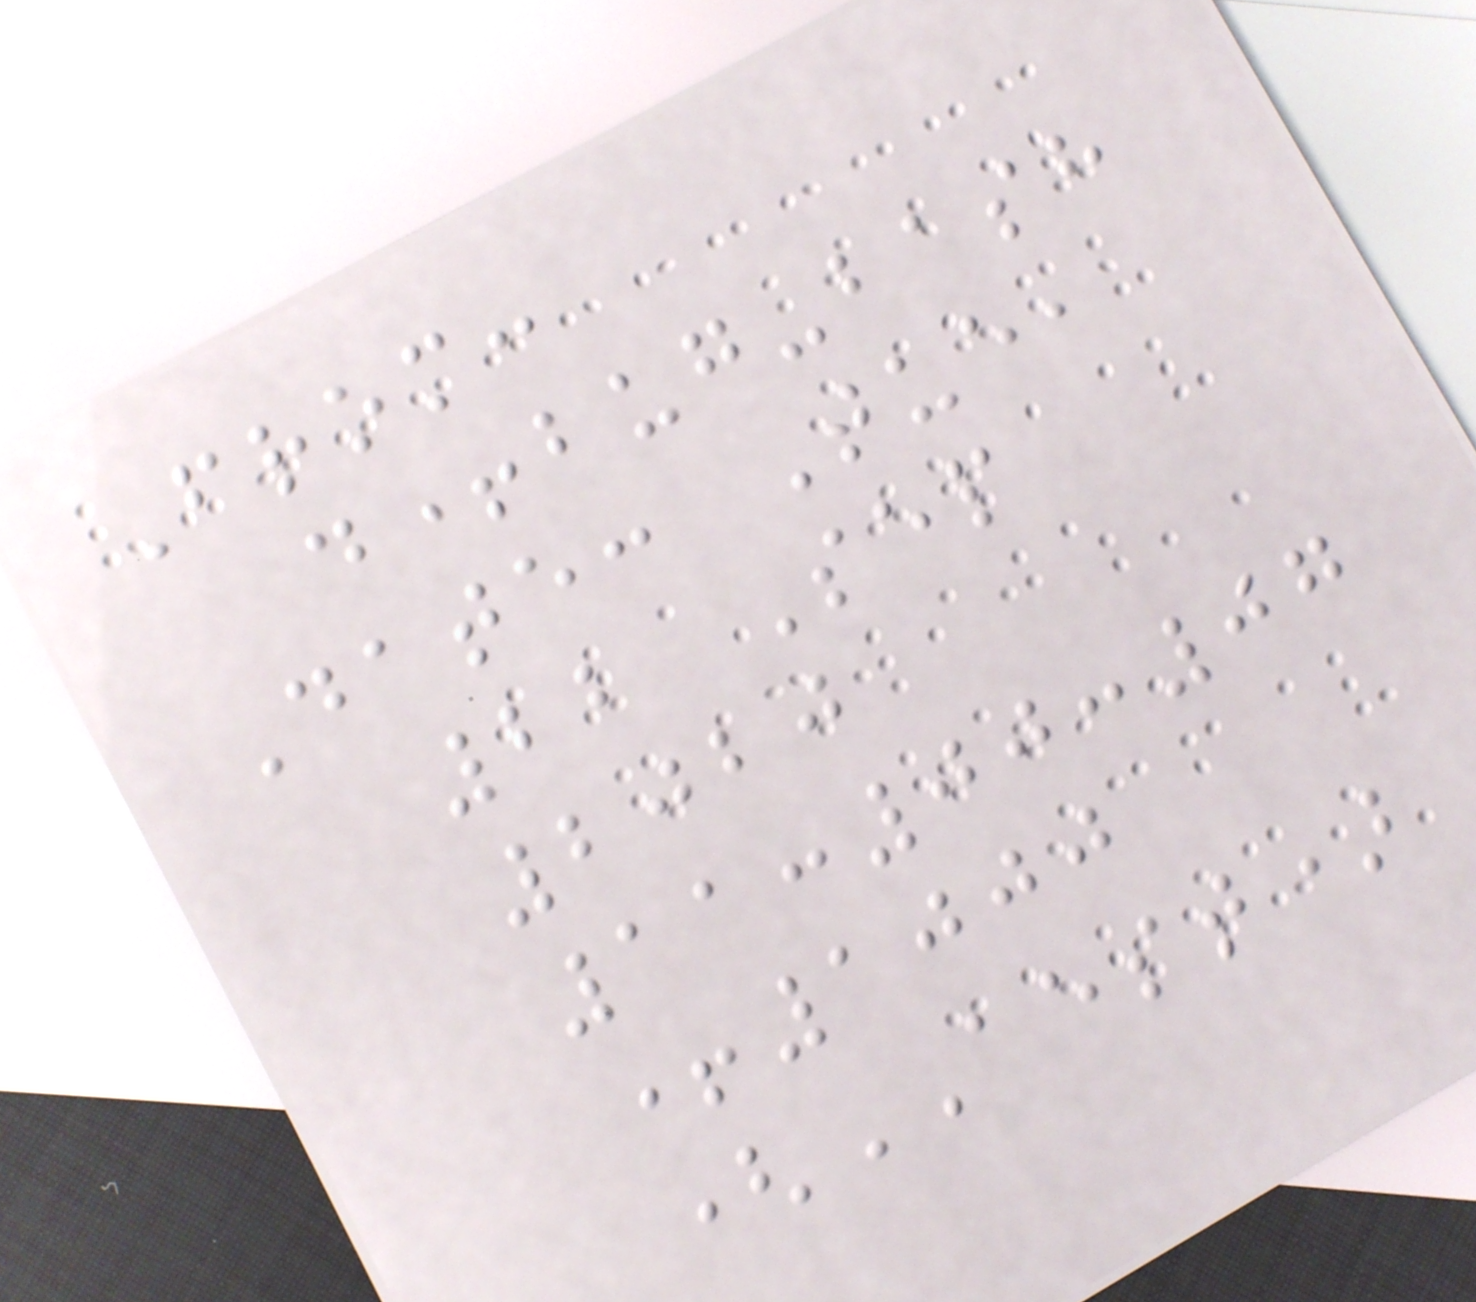From:
d+bug-bash
Date: Tue,
22 Sep
2020
11:00:07
+1000
(AEST)
